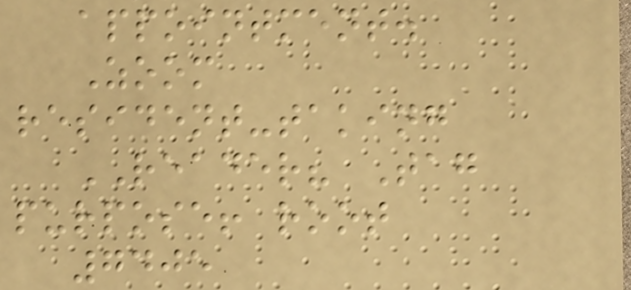appointment.
Zoom
resident-taking
READER? Tag
purpose! root
7405
